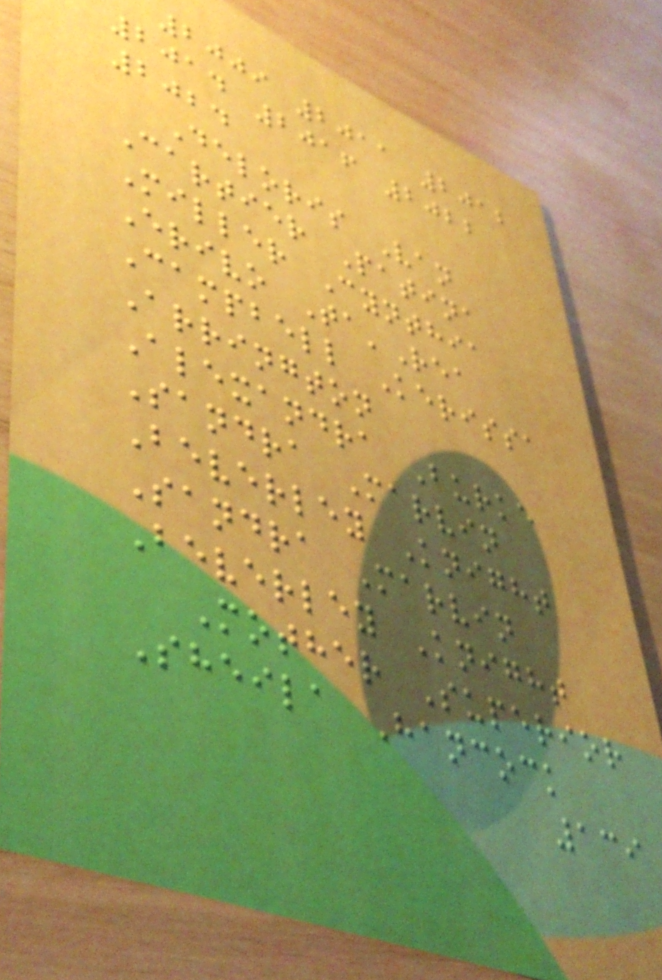2009 2011 2012
2014 2016 2022
2024
Deloris Van
Cartier Patina
Miller Cynthia
Erivo Ta'Rea
Campbell Kerissa
Arrington
Alexandra Burke
Sandra Marvin
Beverley Knight
Sandra Marvin
Beverley Knight
Mother Superior
Sheila Hancock
139
